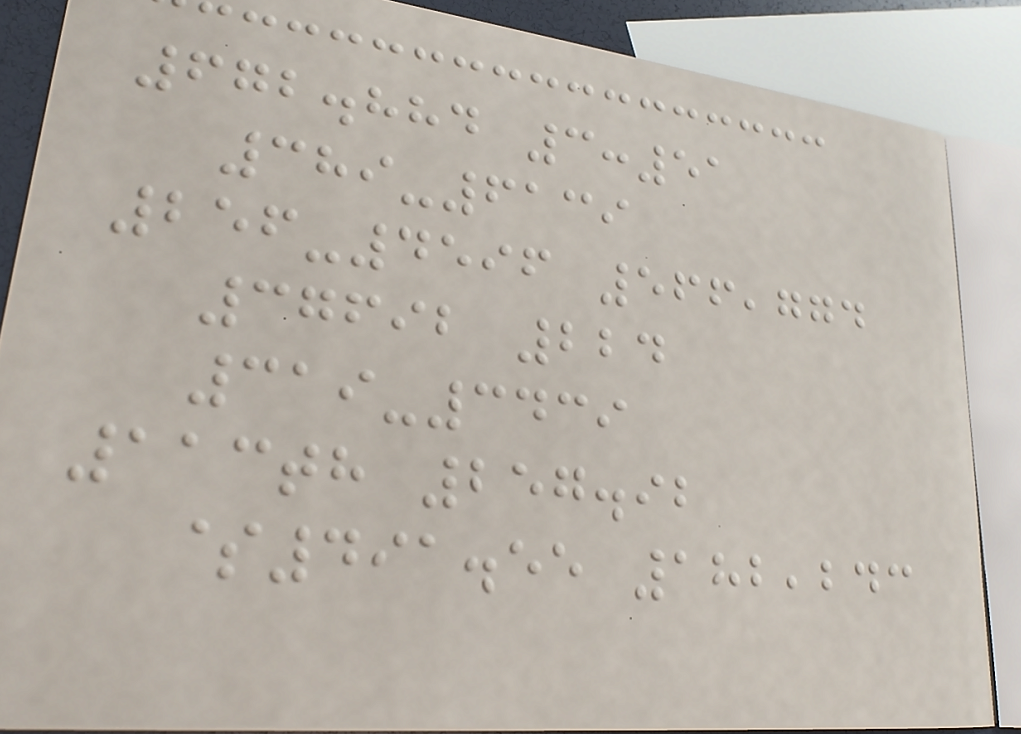672.884 3:51
389-6139
256-4596 566,774
37692 224
319-3439
113th 257.92
$491.55 182,243
